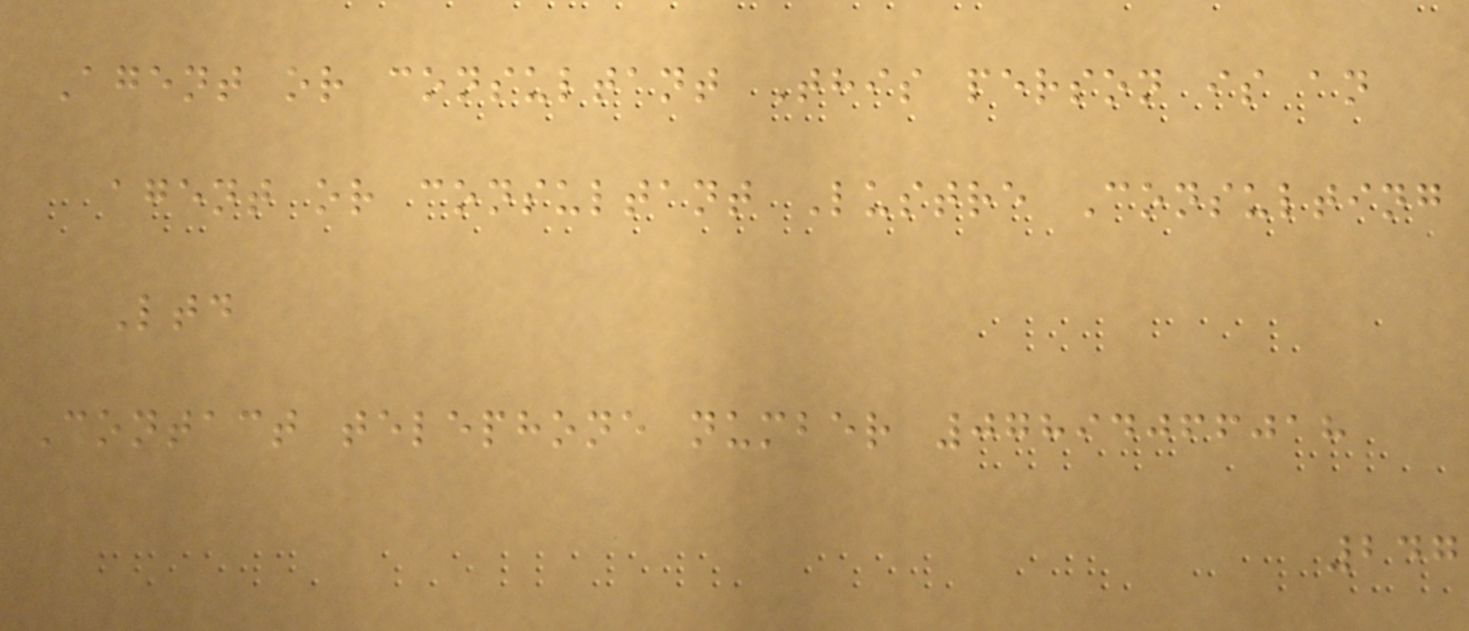Agent or consultant This person is an
agent or consultant Lustre Consulting
Ltd
Contact telephone number 07894066018
247
